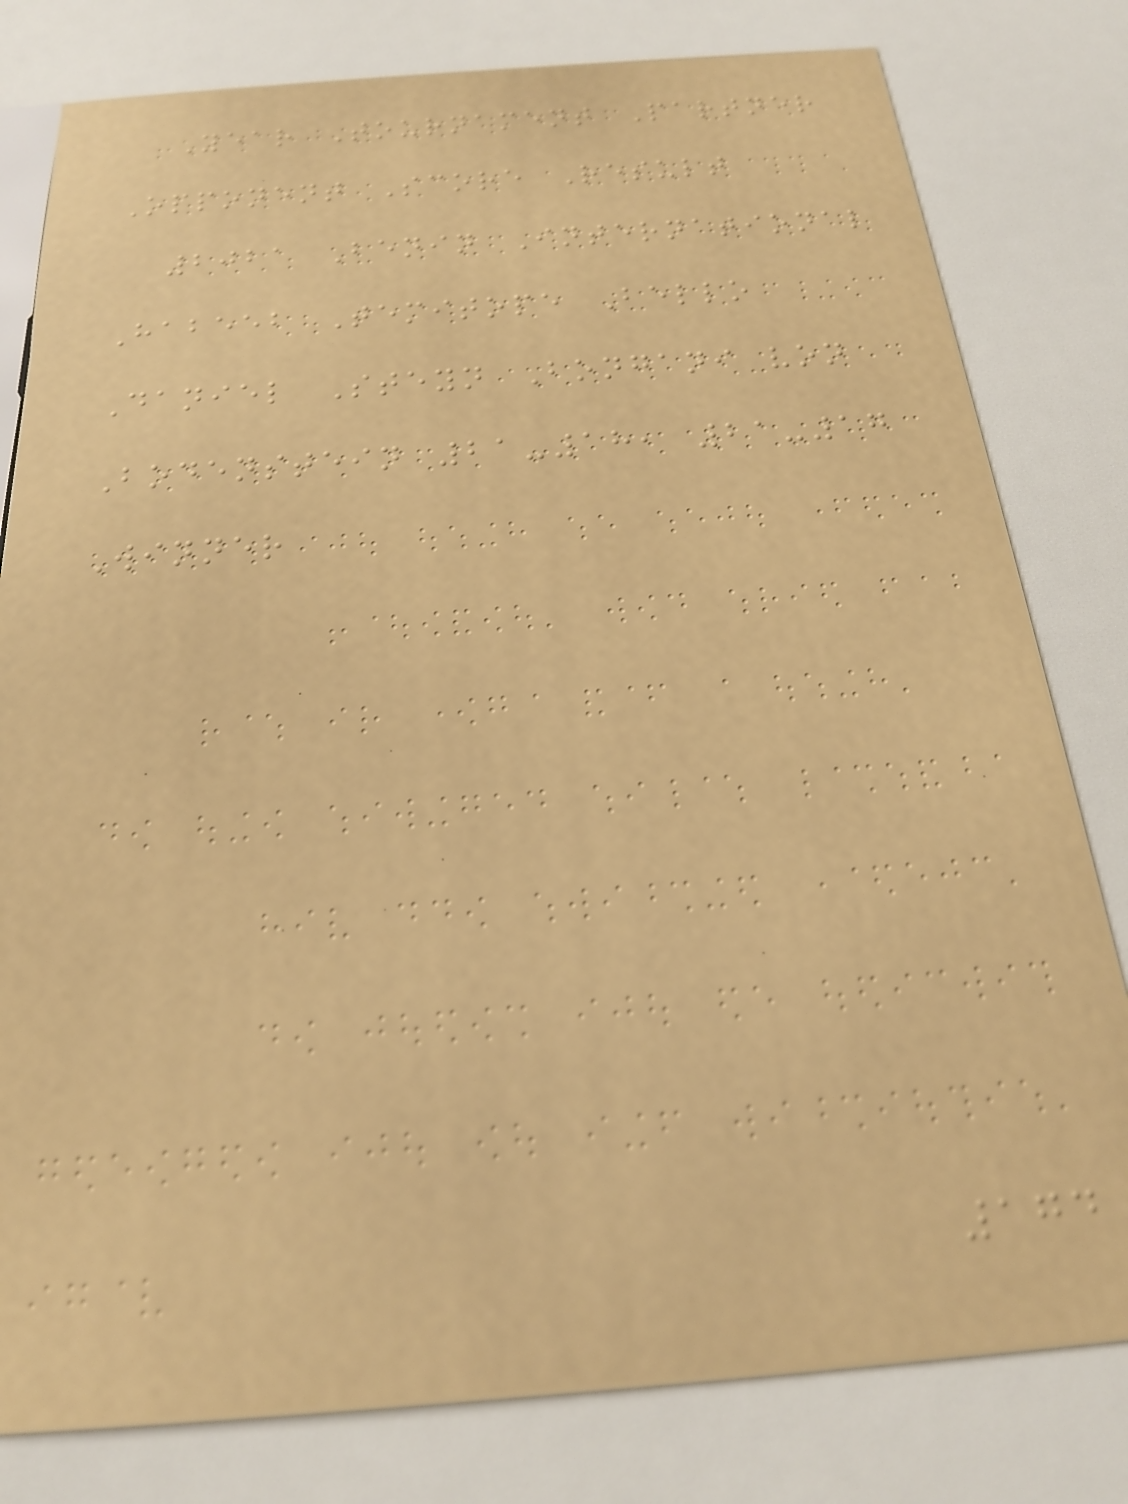Year Tournament Partner
Opponent Score Result
2021 Benin International
Habeeb Temitope Bello
Daniel Steyn Bongani von
Bodenstein 21-18, 21-17
Winner
174
